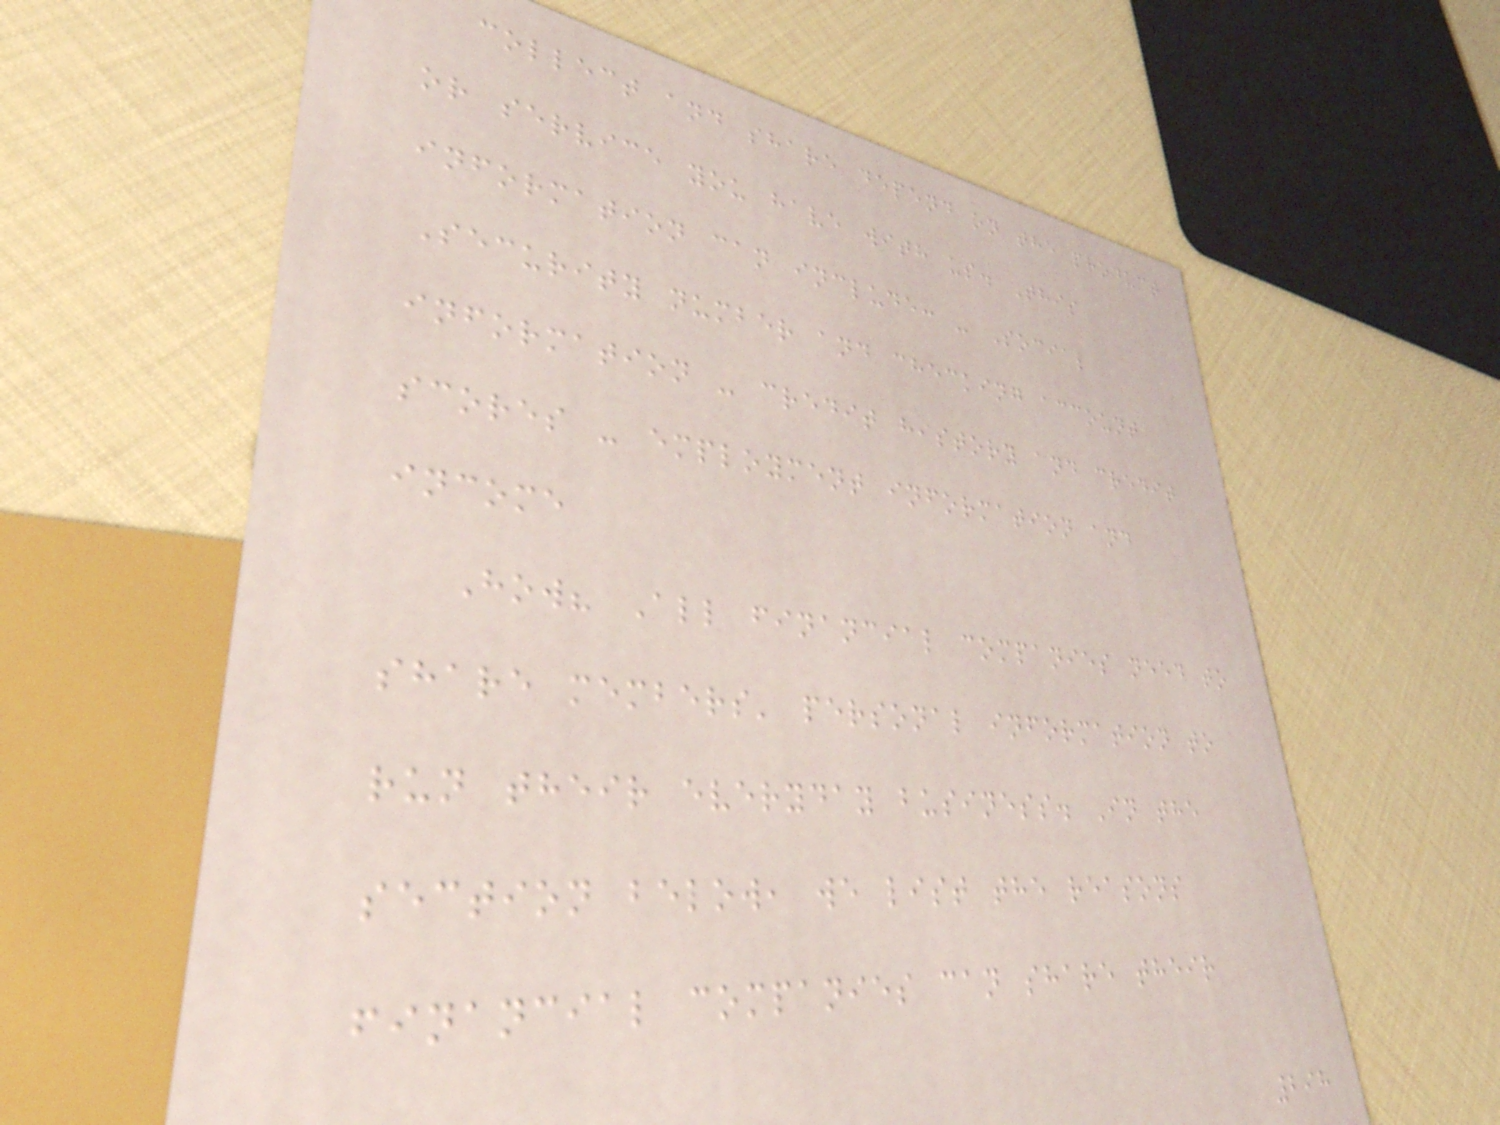collect and share depend on the product
or service you have with us. This
information can include: - Social
Security number and checking account
information - credit history and credit
scores - employment information and
income
How? All financial companies need to
share members' personal information to
run their everyday business. In the
section below, we list the reasons
financial companies can share their
298
